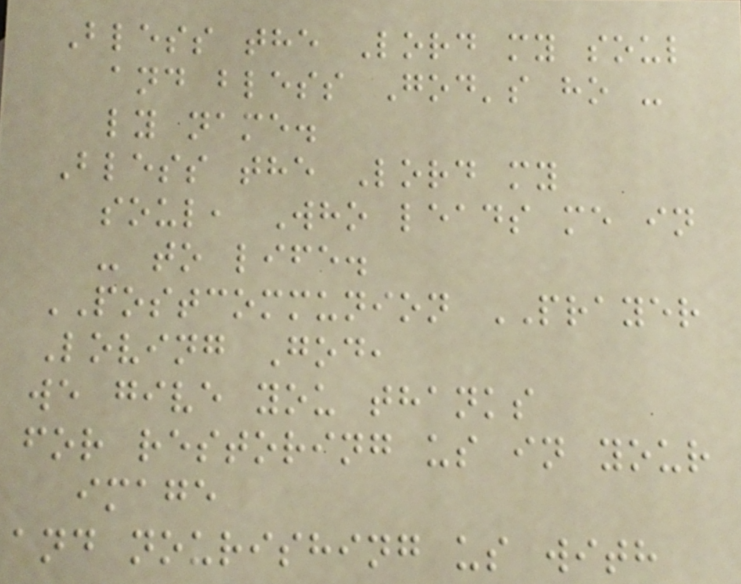Bless the Lord my soul
and bless God's ho -
ly name.
Bless the Lord my
soul, Who leads me in
- to life.
POSTCOMMUNION PRAYER
Loving God,
we give you thanks
for restoring us in your
image
and nourishing us with
